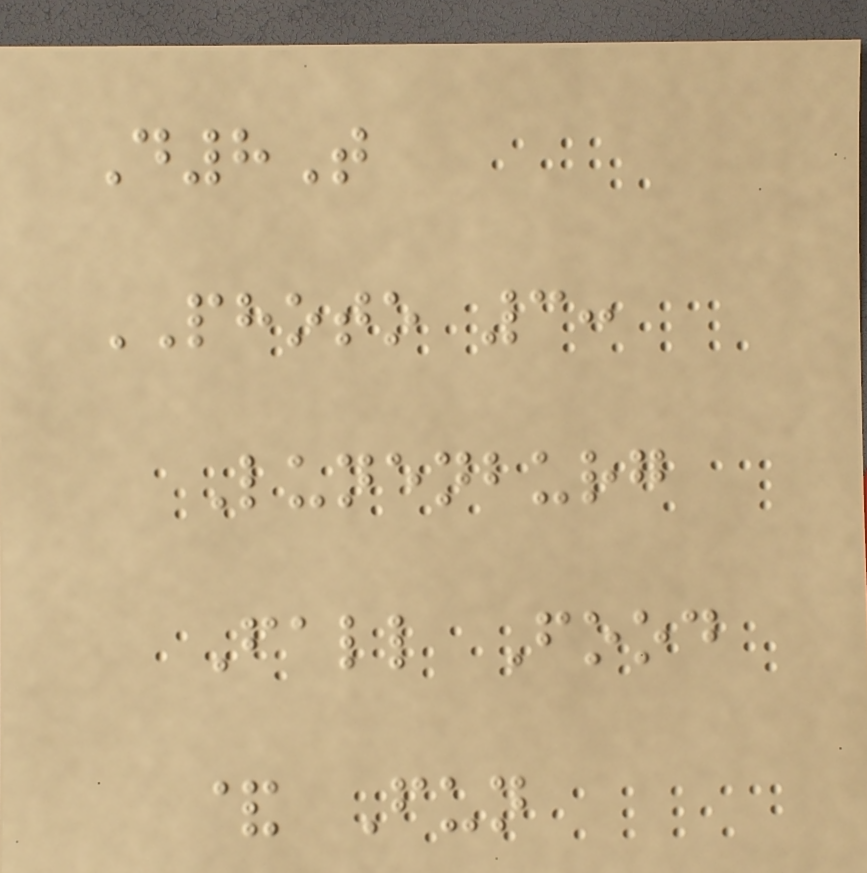D8T
PHOTO 3:
Lunenburg
Fall Food
& Fun
